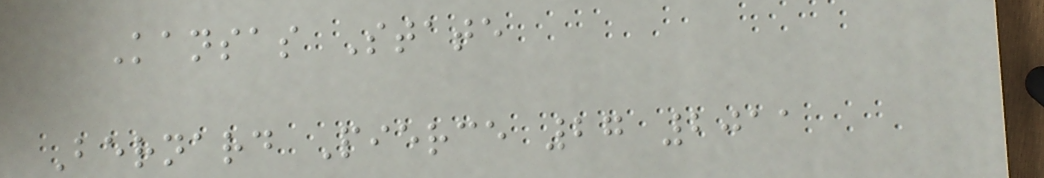Kansas State
Bernard Pierce 27 2011
